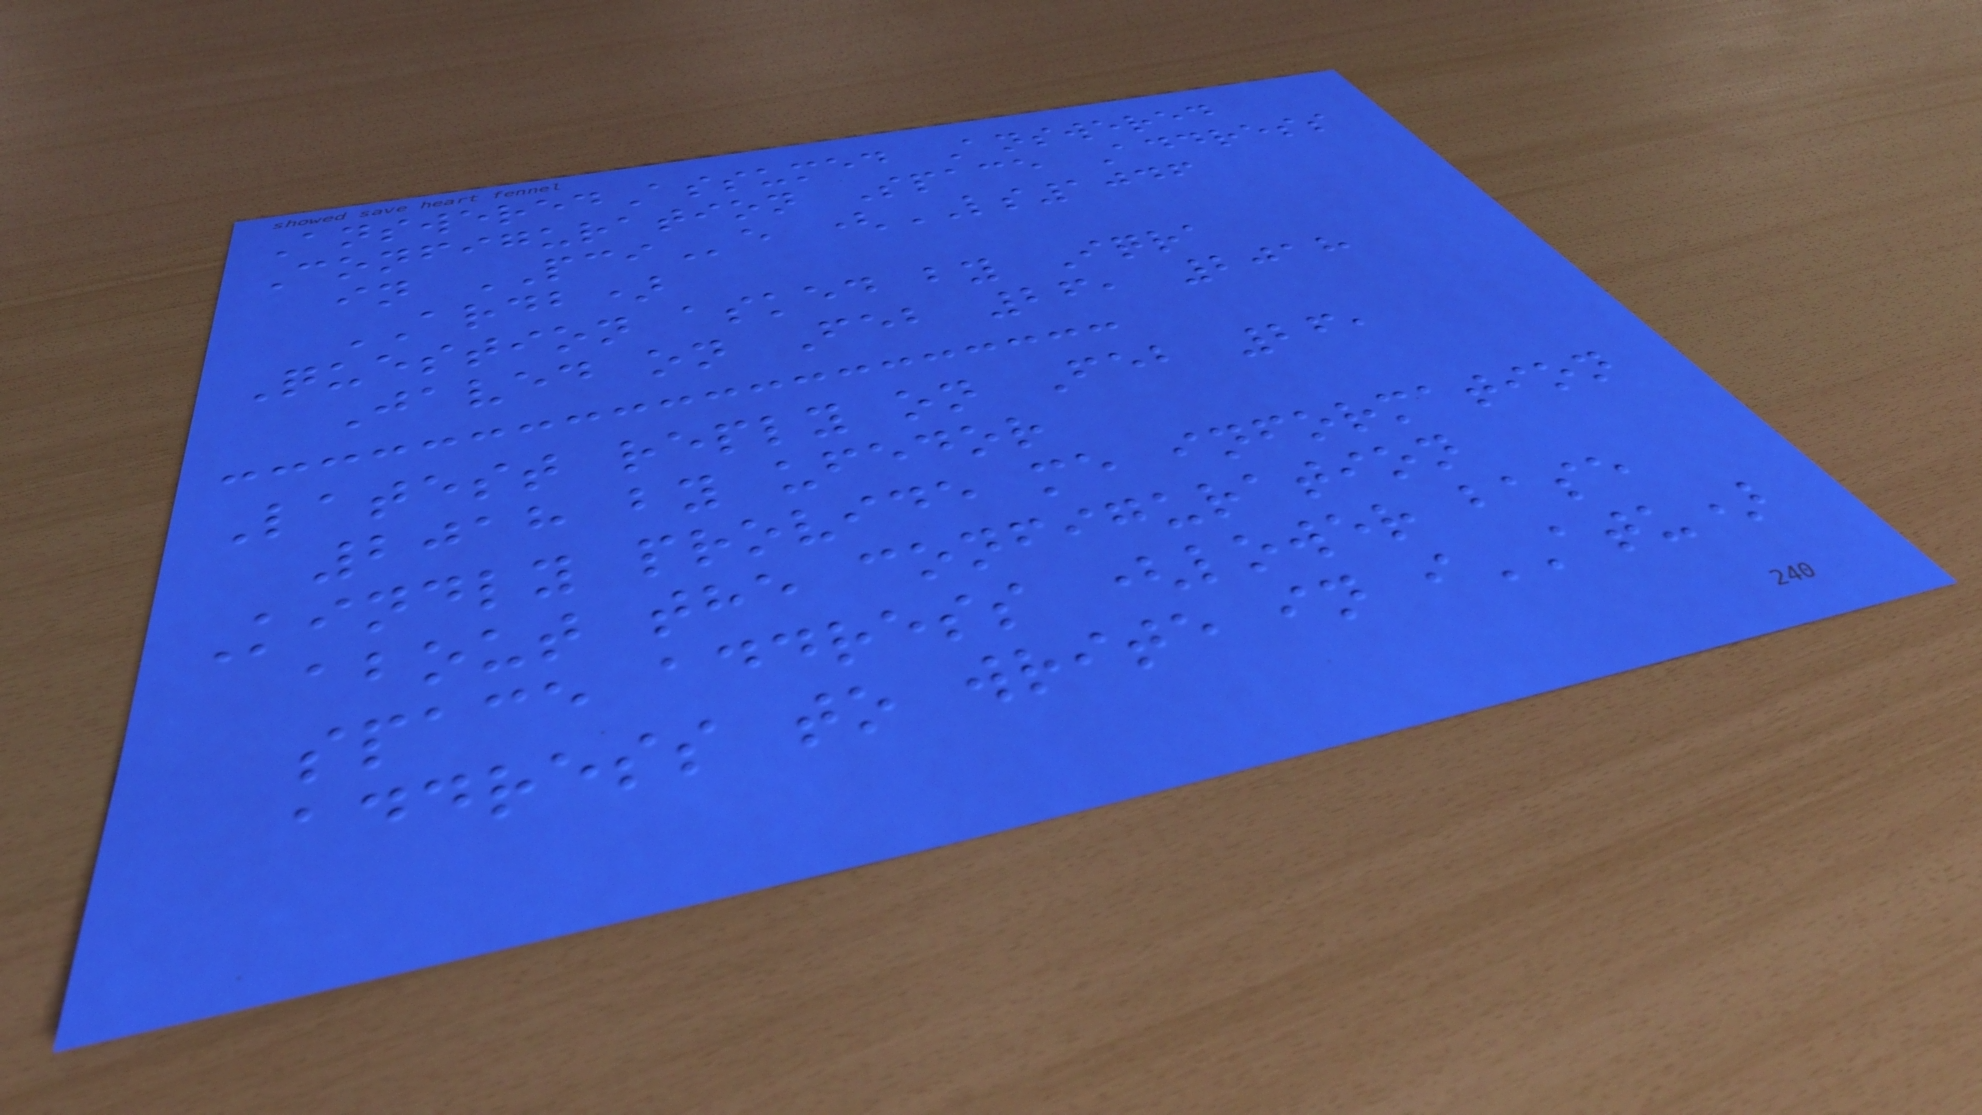AnsweredAssumed Answered
Configuration Space Address
in PCIe (LS1046
ARDB)
Question asked by Iqra
Javed on Feb 26, 2018
Latest reply on Feb 26,
2018 by ufedor
Kindly provide me information
about the configuration
space address (lower base
address to write in iATU)
